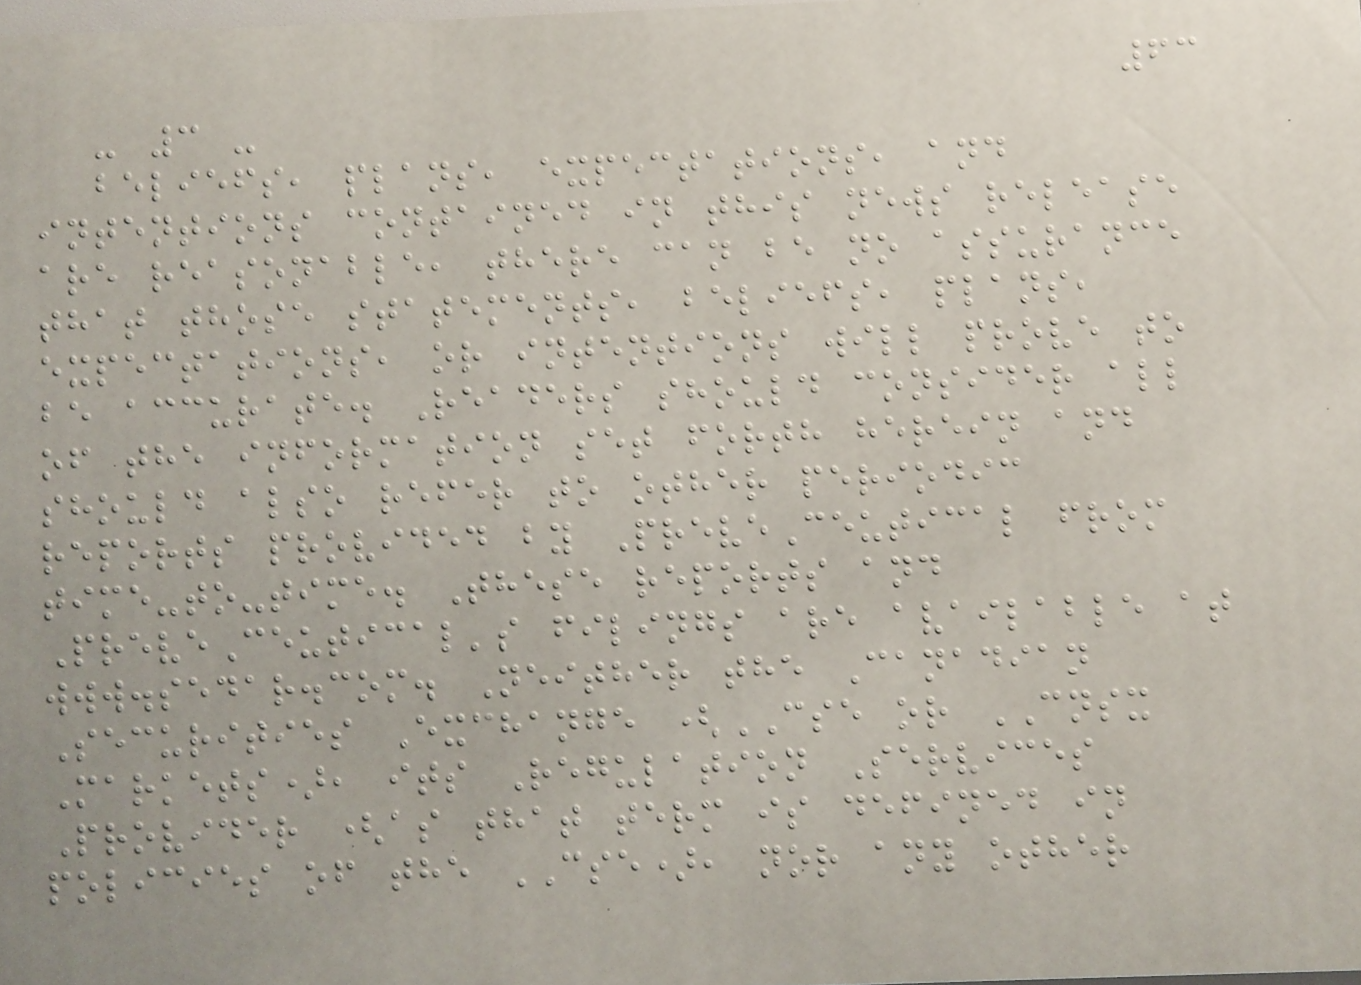63
- 3 -
beliefs, plans, expectations, and
intentions contained in this news release
are reasonable, there can be no assurance
that those statements, beliefs, plans,
expectations, or intentions will prove to
be accurate. Readers should consider all
of the information set forth herein and
should also refer to other periodic
reports provided by PreveCeutical from
time-to-time. These reports and
PreveCeutical's filings are available at
www.sedar.com. Neither the Canadian
Securities Exchange (CSE or CNSX
Markets), its Regulation Services
Provider (as that term is defined in
policies of the CSE), nor any other
